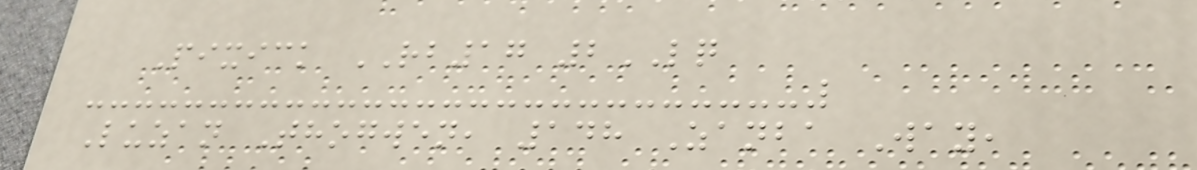Pixick RB17 2LQ
Luzan Thogwen, 148 Zanba Way,
